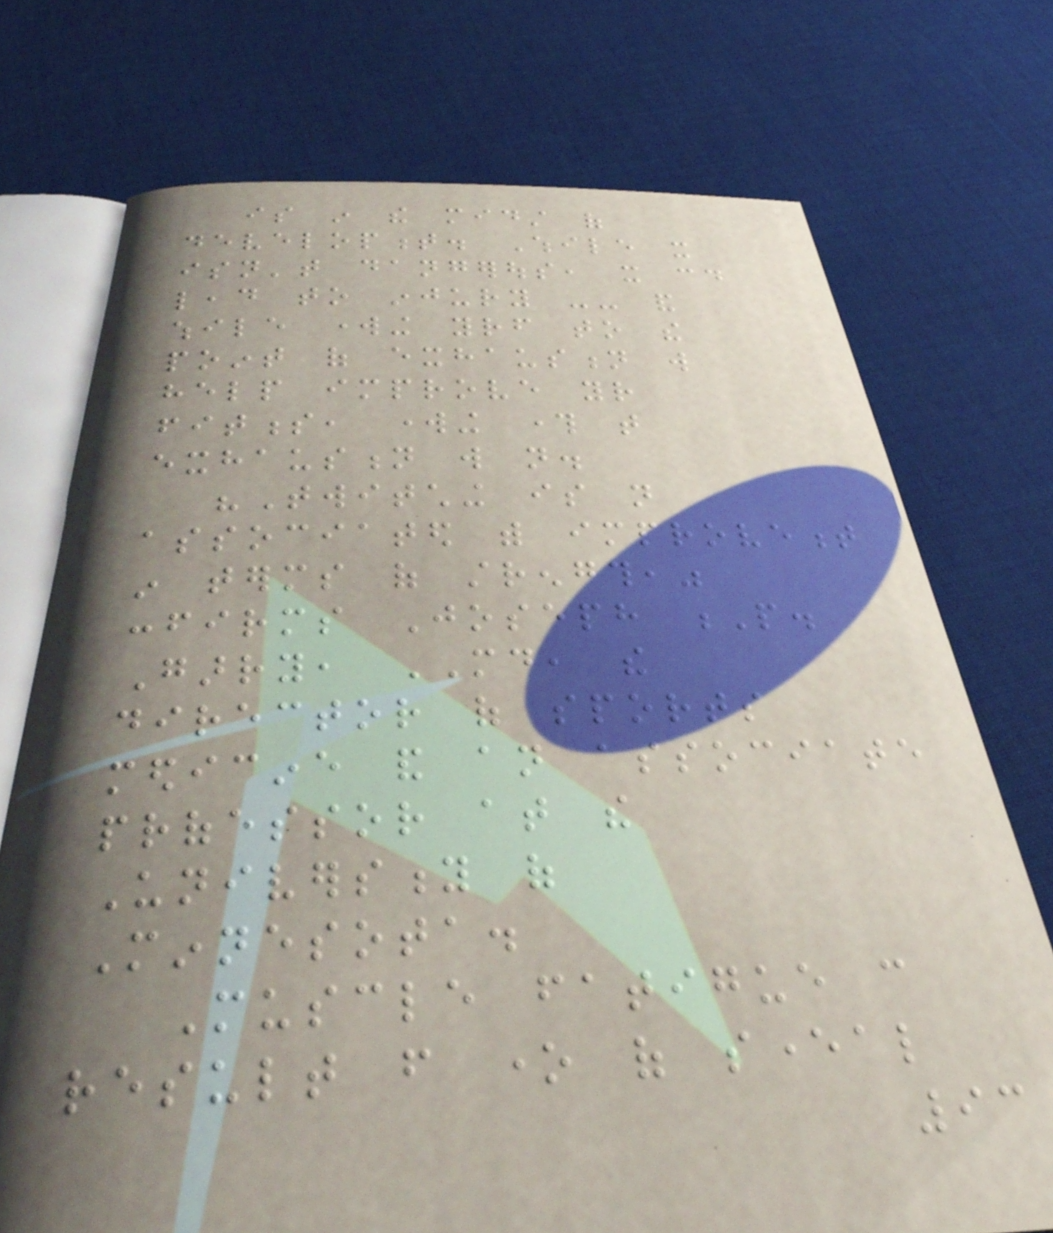is in the midst of
development. While it
isn't dangerous, it could
lead to injury -- and
while working yourself to the
point of exhaustion will
help improve your
fitness, working through that
exhaustion will not.
"Twitching is not
associated with improvement
in terms of strength,"
confirms Joseph P.
Garry, MD, the
director of sports
medicine and an associate
professor at the
University of
Minnesota.
Muscle fatigue can
result from one of several
93
